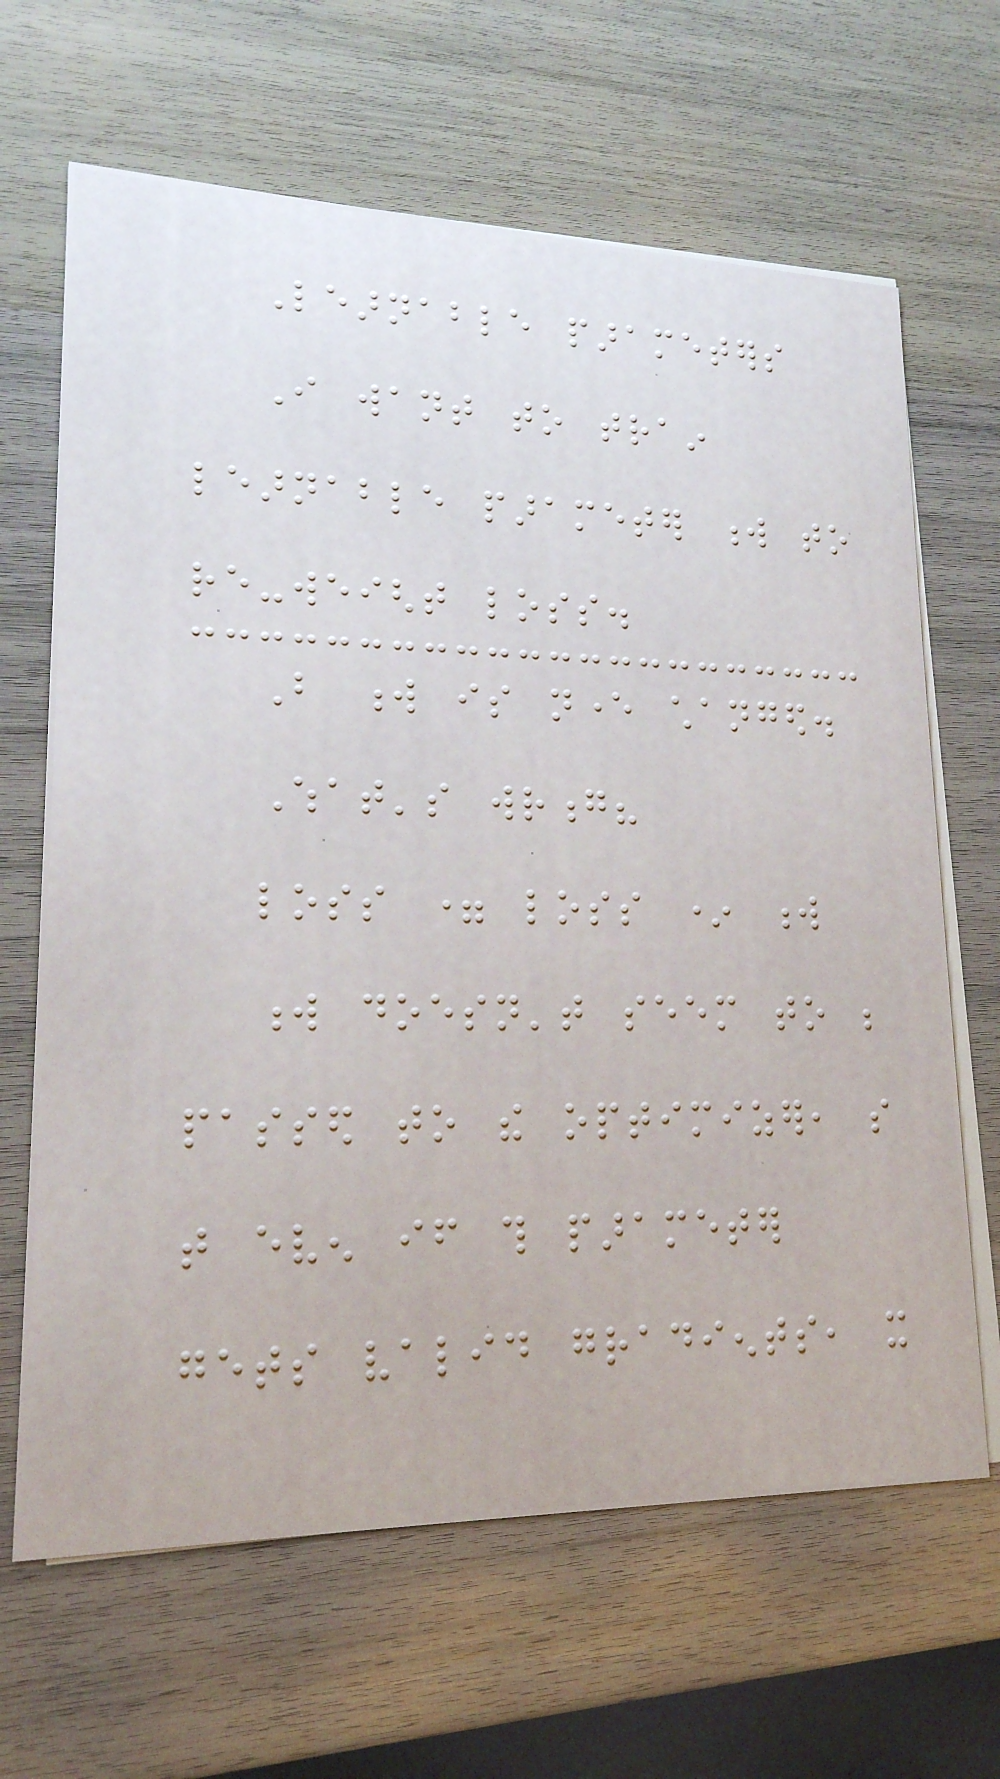Learnable parameters
I want to train
learnable parameter w to
re-weight loss.
But w is never changed.
What's wrong?
loss = loss * w
w doesn't seem to be
passed to the optimizer, so
that even if this parameter
gets valid gradients, it
